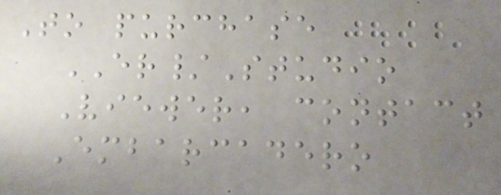To purchase
ER/Studio
Viewer, contact
Embarcadero
